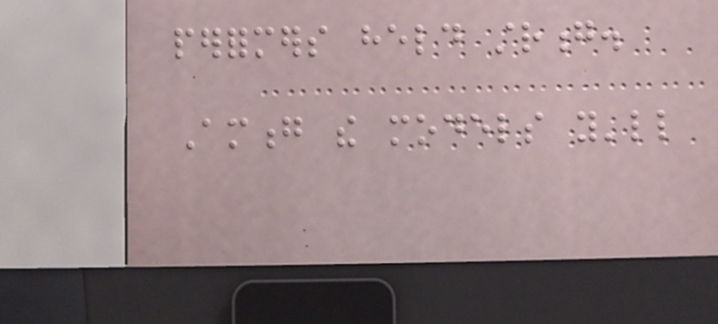performers held strong.
Among the models you'll
